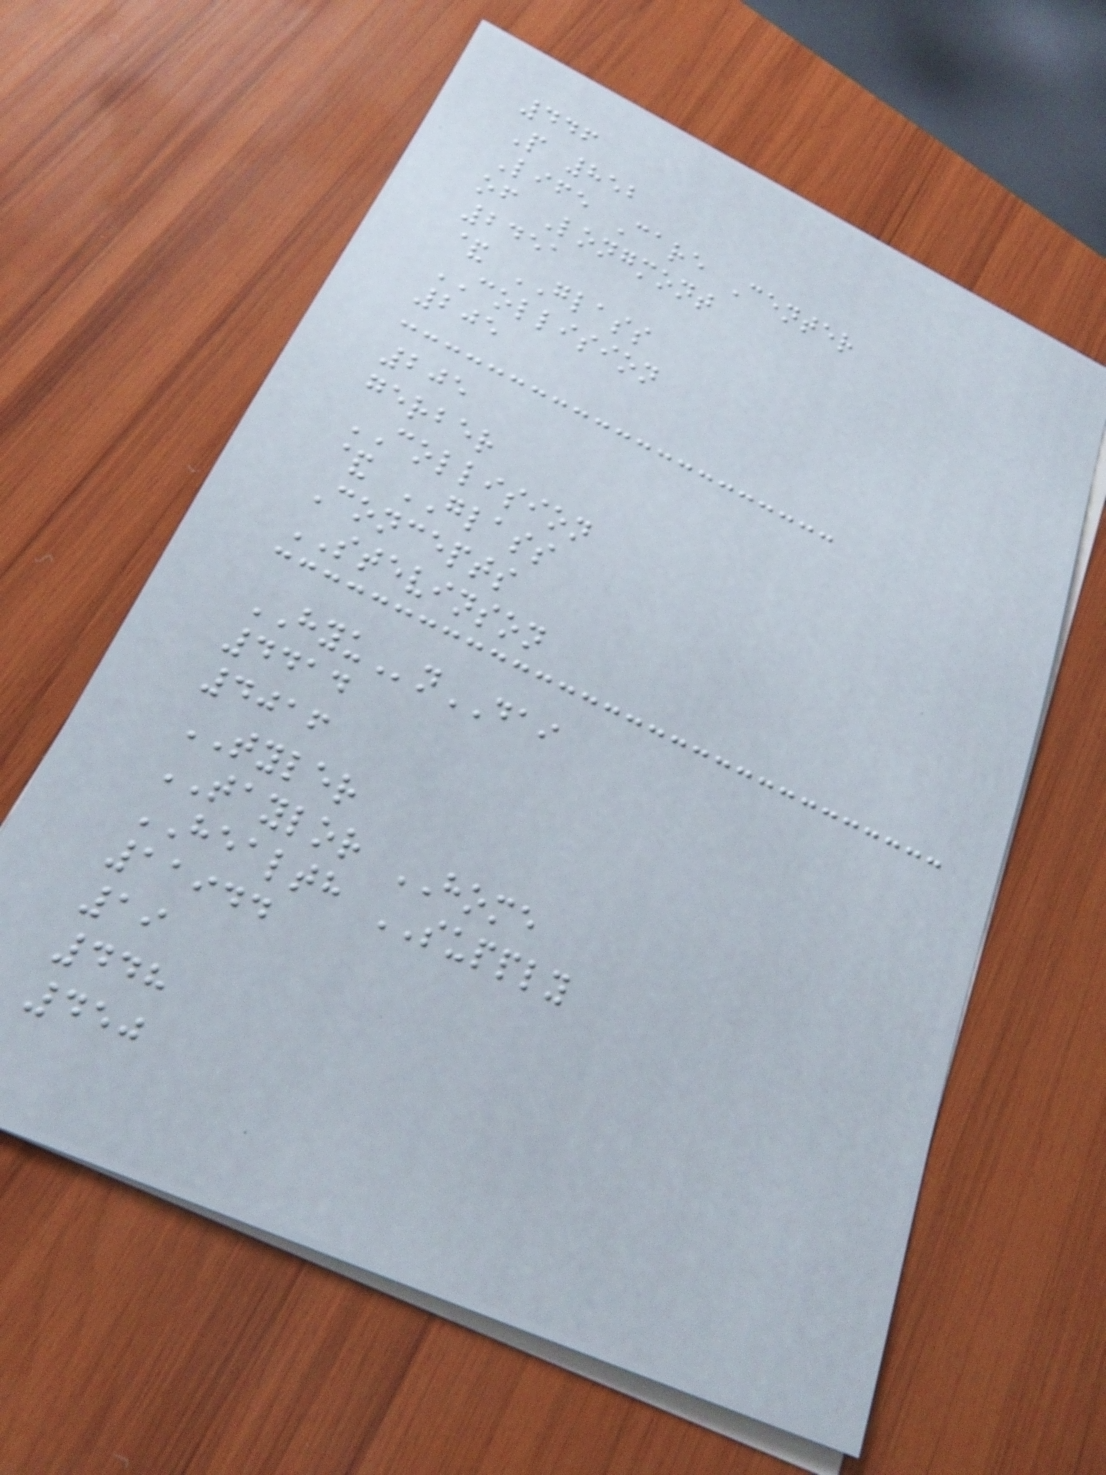446
P 852
Life Care Center
of Longmont
2451
& GLASS
COLLISION
205
205
gerber
COLLISION
& GLASS
Concepts
STEVINSON
HYUnDAI
4414
4016
TYLER
TAYLOR HOME
HEALTH SUPPLY
11944
19
448
450
